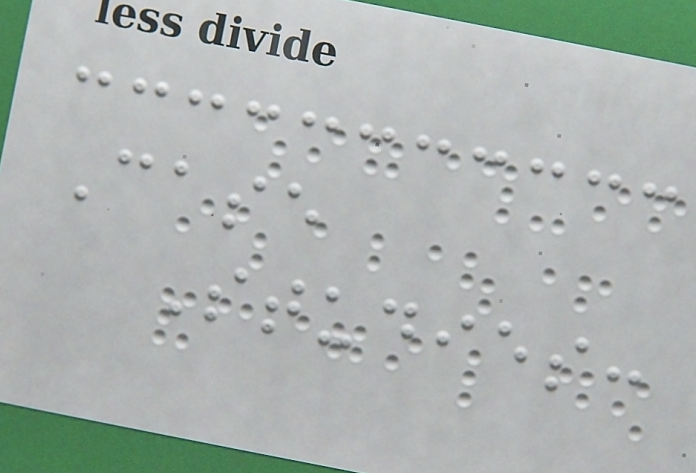Case
Studies:
